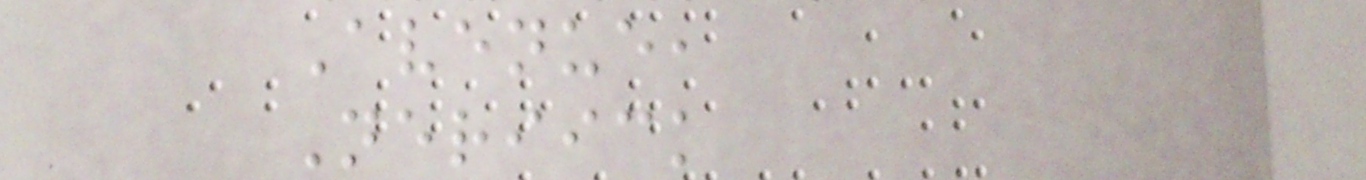Avenue,
Neriick
